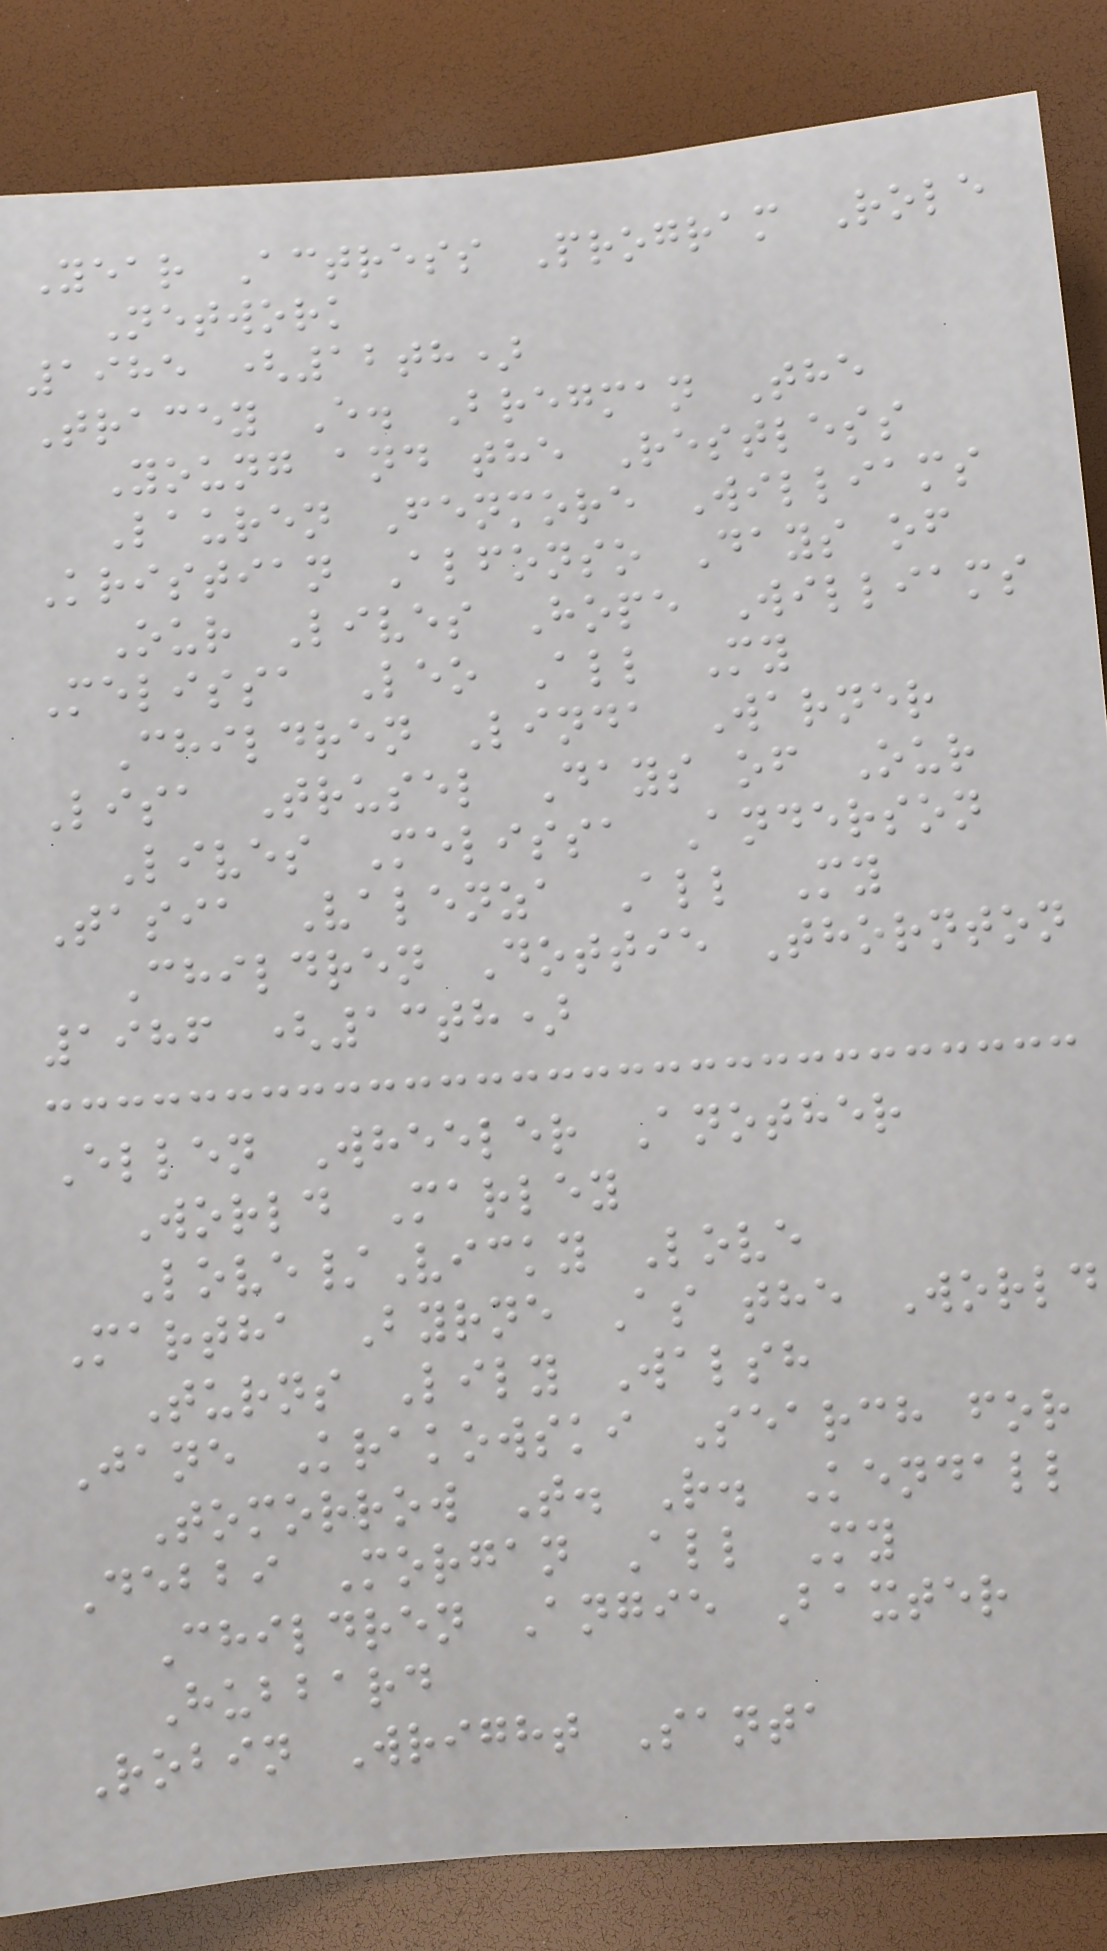Year Actress Program Role
Network
1985 (12th)
Tracey E. Bregman The
Young and the Restless
Lauren Fenmore Williams
Kristian Alfonso Days of
Our Lives Hope Williams
Melissa Leo All My
Children Linda Warner
Lisa Trusel Days of Our
Lives Melissa Anderson
Tasia Valenza All My
Children Dottie Thornton
1986 (13th)
Ellen Wheeler Another
World Marley
Love/Vicky Love
Martha Byrne As the World
Turns Lily Walsh
Jane Krakowski Search for
Tomorrow T. R. Kendall
Debbi Morgan All My
Children Angie Baxter
Hubbard
Robin Wright Santa
